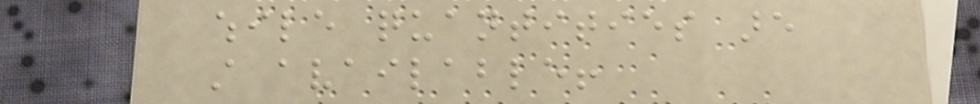while quantities are
still available!
